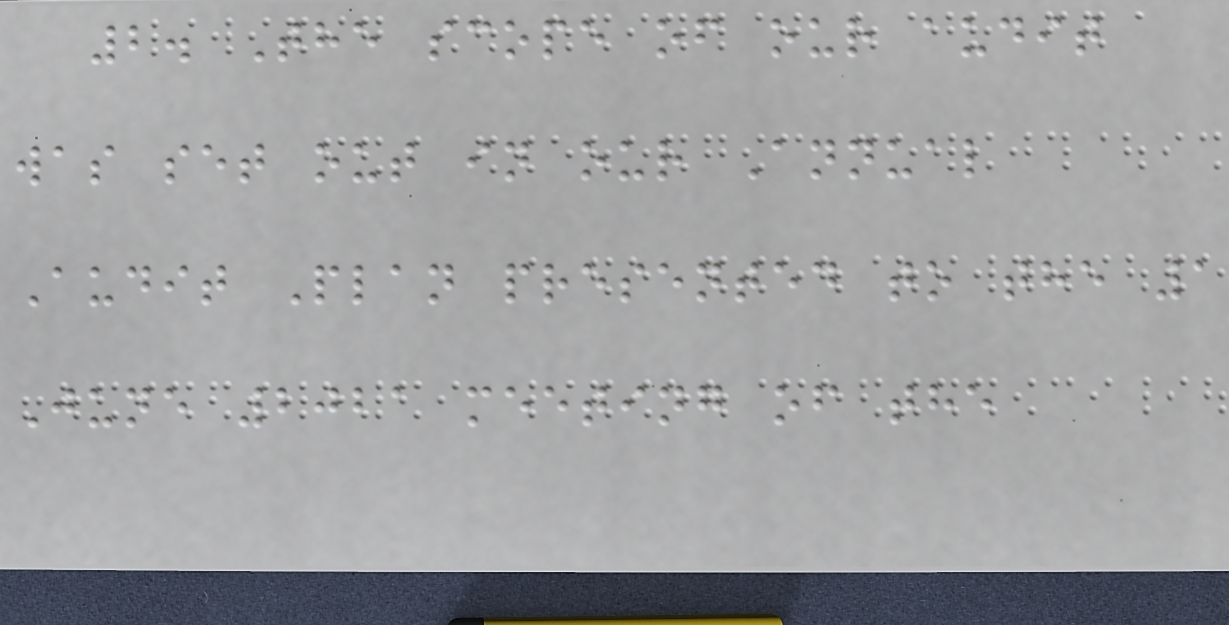2. The scope of our audit
was set out in our Annual
Audit Plan presented to the 1
June 2021 meeting of the
